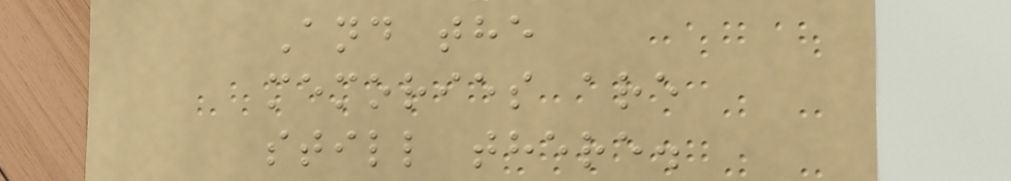And the
memories are
still there.
